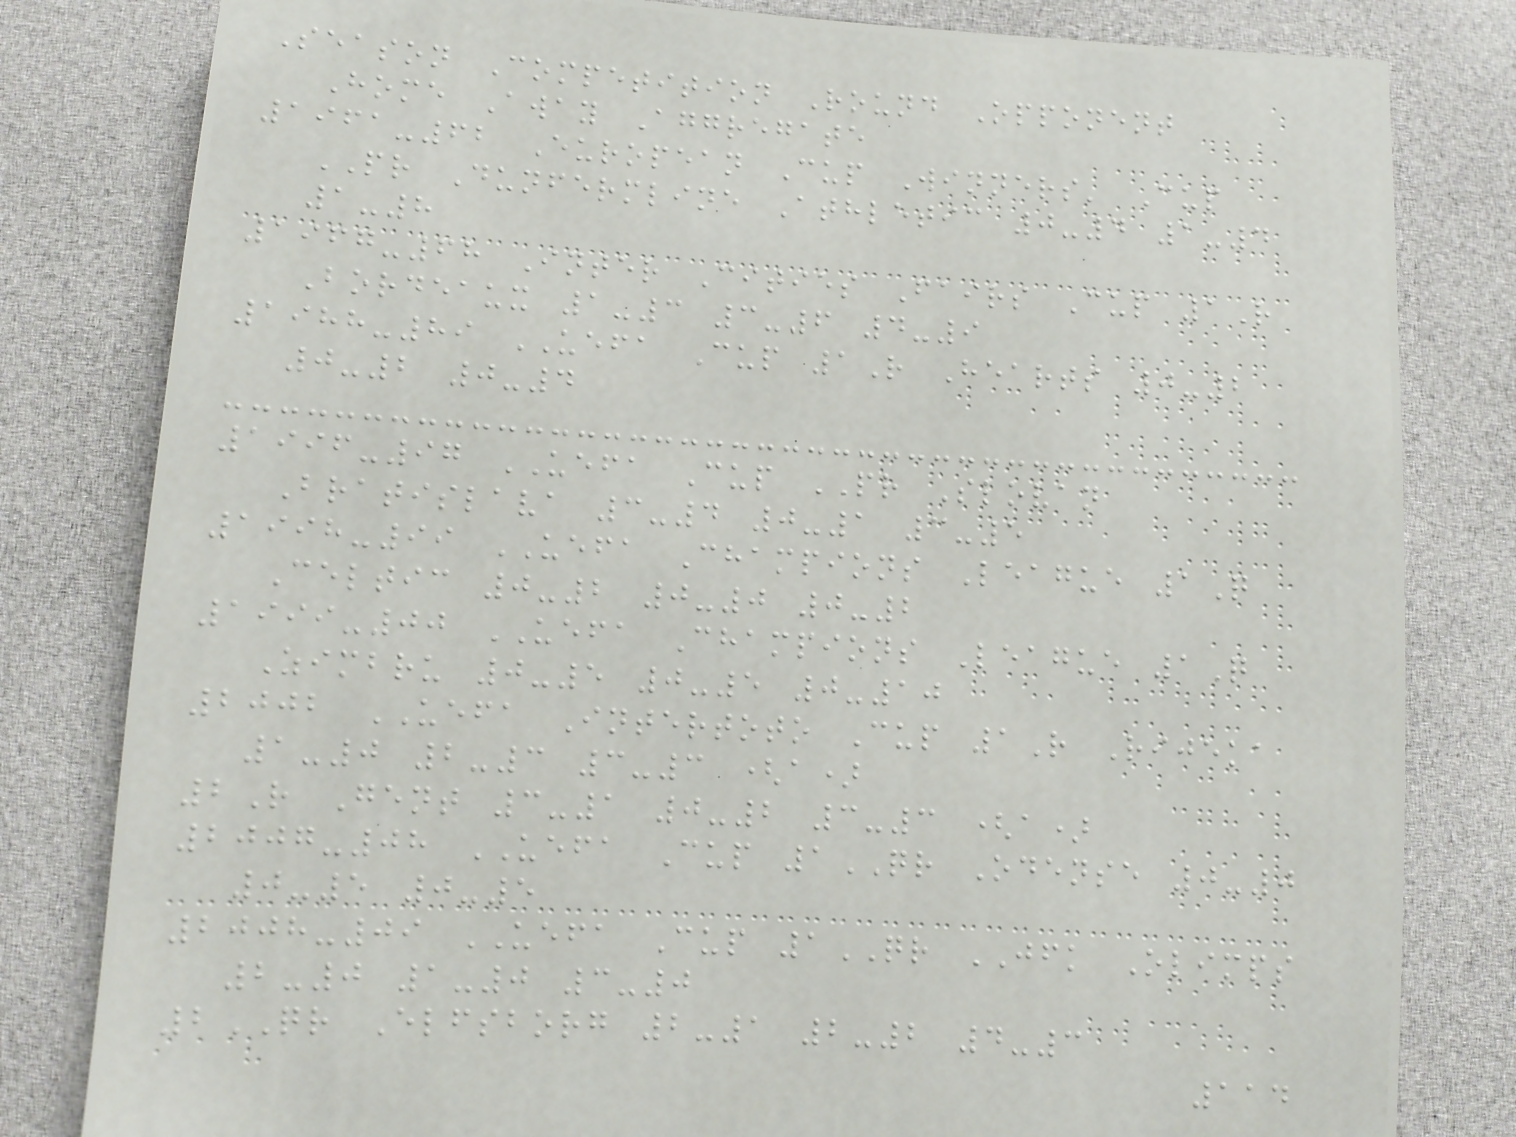Season Competition Round Opponent
Home Away Aggregate
1961-62 European Cup Winners' Cup
PR Dunfermline Athletic 0-4 1-4
1-8
1967-68 Inter Cities Fairs Cup 1R
Bordeaux 1-3 3-6 4-9
1988-89 UEFA Cup 1R Hearts 0-2
0-2 0-4
1996-97 UEFA Cup PR Slovan
Bratislava 3-4 0-1 3-5
1998-99 UEFA Champions League 1Q
Celtic 0-2 0-0 0-2
1999-00 UEFA Champions League 1Q
Zimbru 0-5 0-5 0-10
2002 UEFA Intertoto Cup 1R Rijeka
1-0 2-3 3-3 (a)
2R Gent 3-1 0-2 3-3 (a)
2007-08 UEFA Cup 1QR Odense 0-0
0-5 0-5
2008-09 UEFA Cup 1QR JFK Olimps
2-0 1-0 3-0
2QR Elfsborg 2-1 2-2 4-3
114
